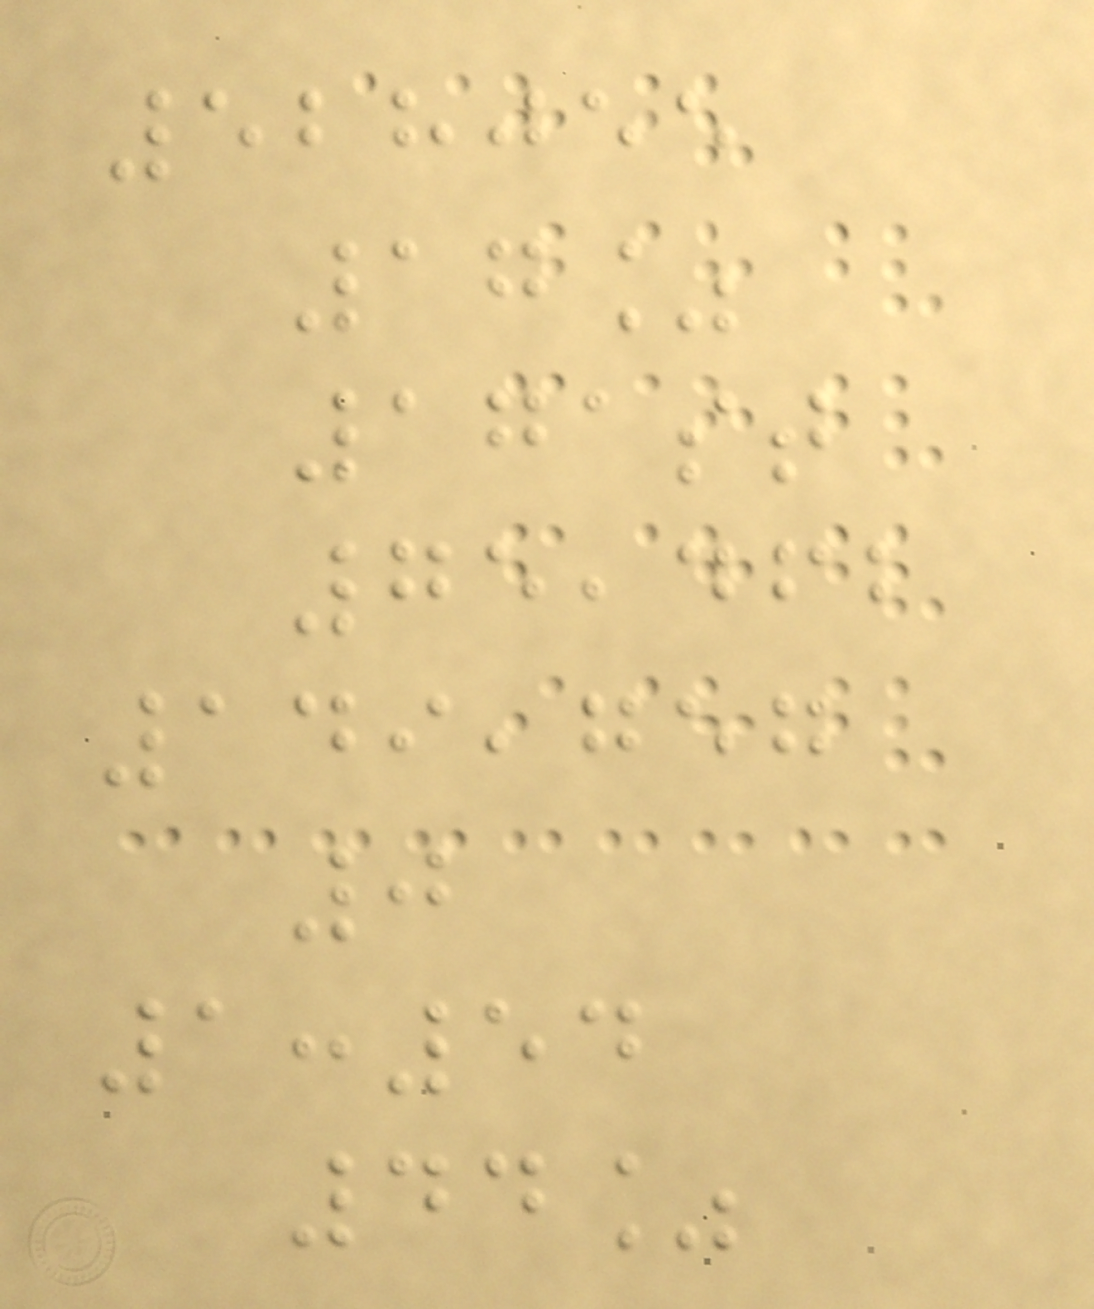528055
17%
171st
75,462
149,757
0
1:54
44%
